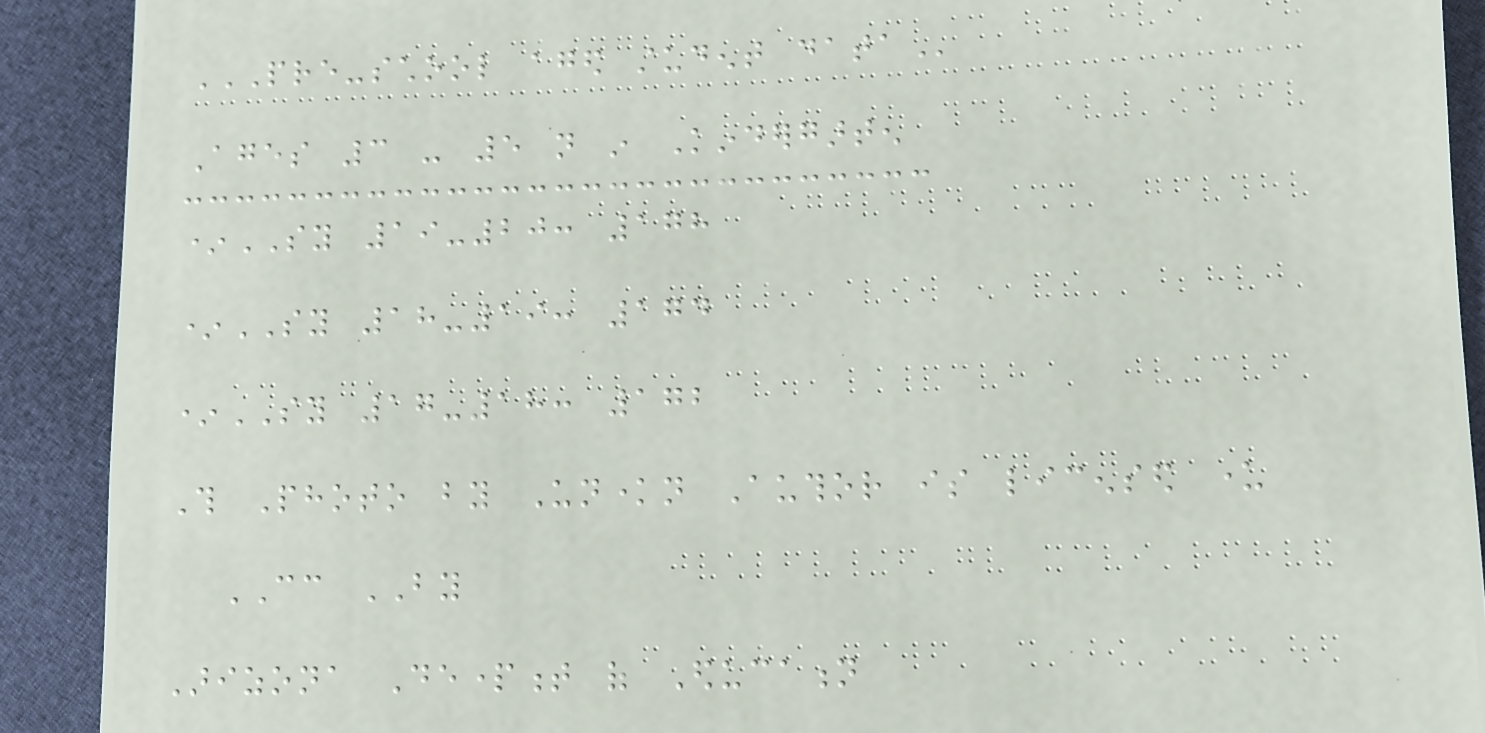PRE-SCHOOL AGED STUDENT DATA
Ages 3 - 5 not in Kindergarten
*SY 19-20: 178
*SY 18-19: 174
*SY 17-18: 172
This Photo by Unknown Author is licensed under
CC BY
Arizona Department of Education
